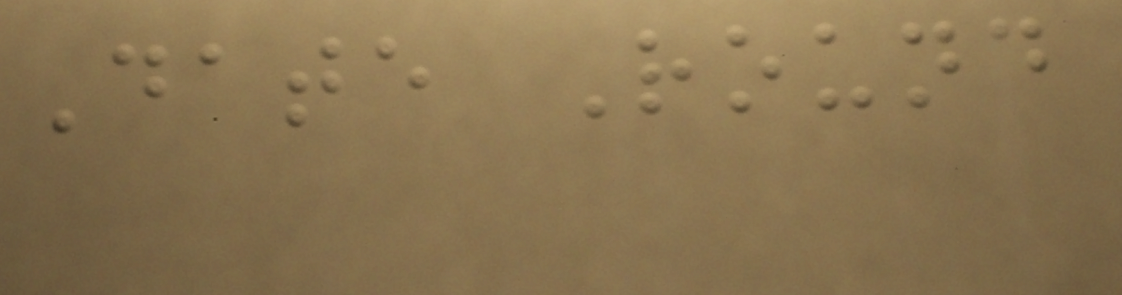Date Round
